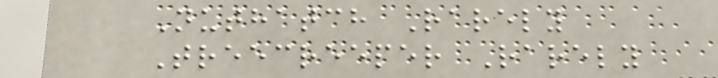Nuthatch Rarely
Treecreeper Rarely
